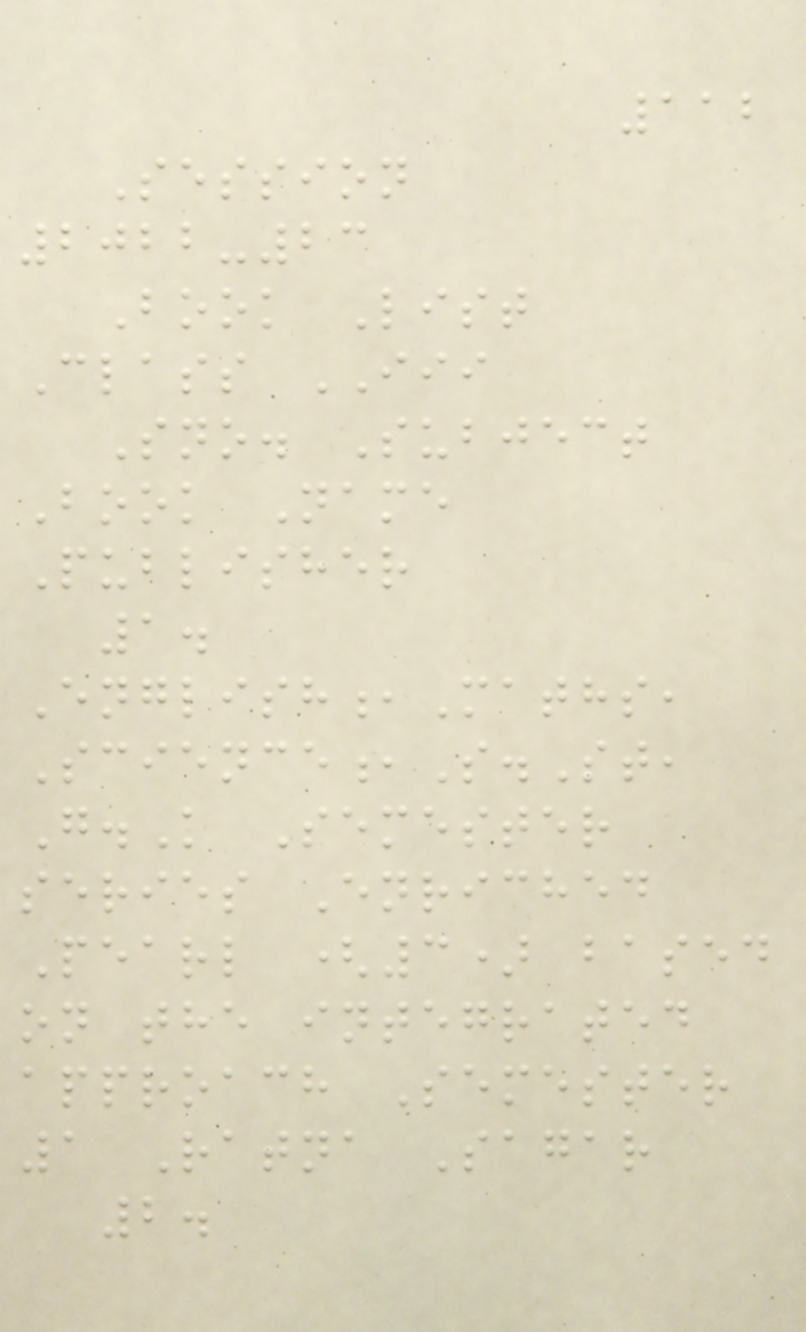112
Session
2022-23
Book List
Class III
Sno. Subject
Book Name
Publisher
1.
English,Maths,
Science,S.St,
G.K Semester
series Enriched
Pearl (3) based
on the integrated
approach Semester
1 Ratna Sagar
2.
